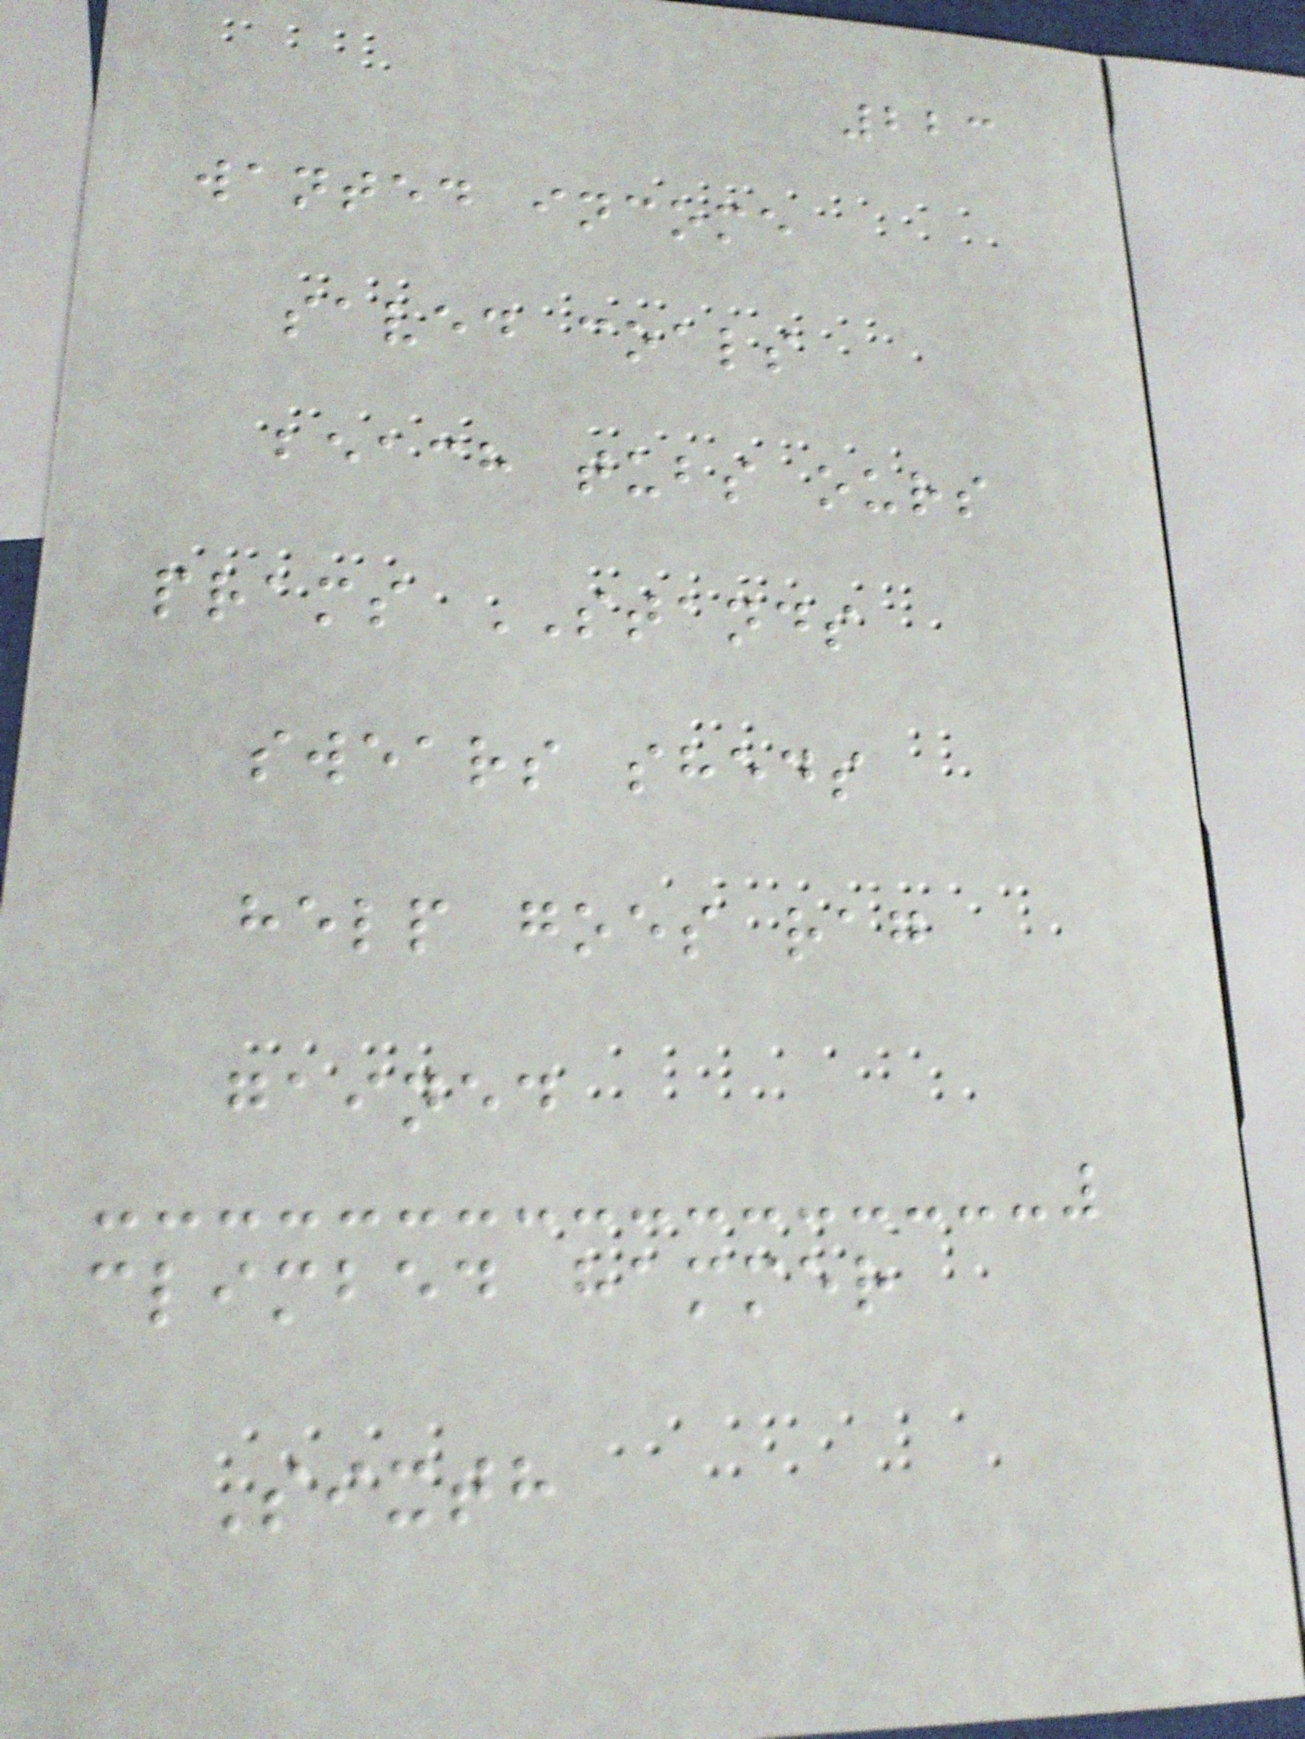223
wanted income
saved coals
beach tubs ours
prams STANDS
swears sheds
help goes rag
gained
climbed hammer
Sixth
